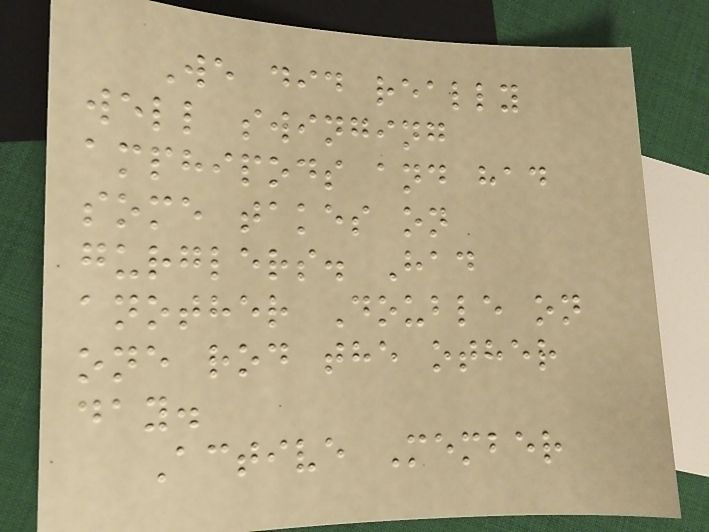We did really
well swinging
amphipods and had
some takes on
gurglers. Had
another Double on
one rod the other
day.
Active Member
